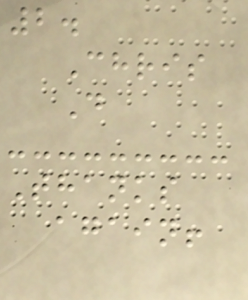2.
Chris
D
Thanks
again!
